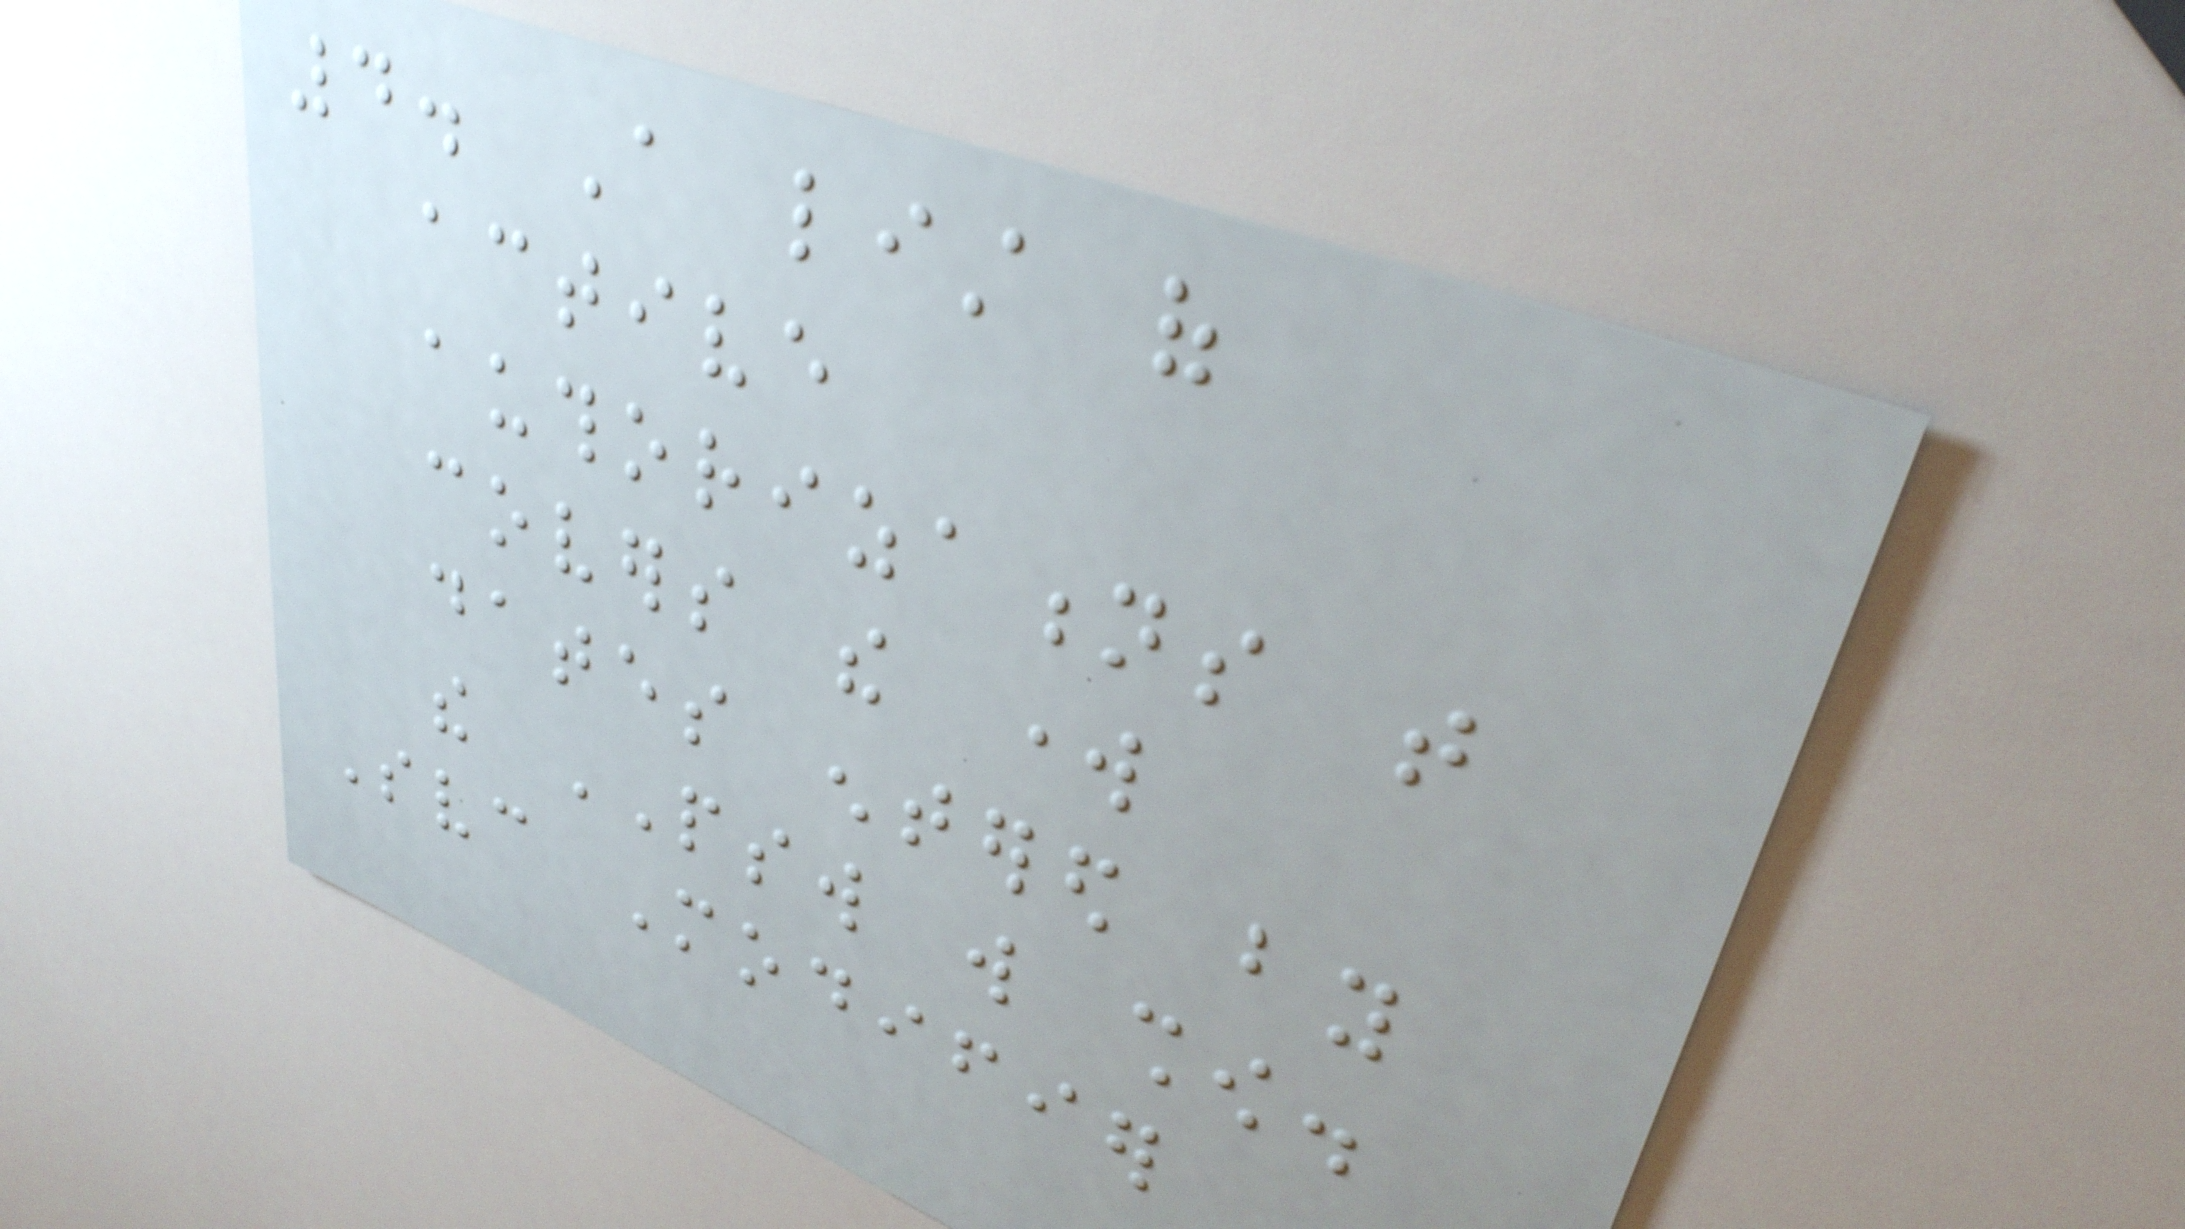4. A list of
active
authorizations that
covers the work
dates entered by
the PSW will show.
Svc Modifier
